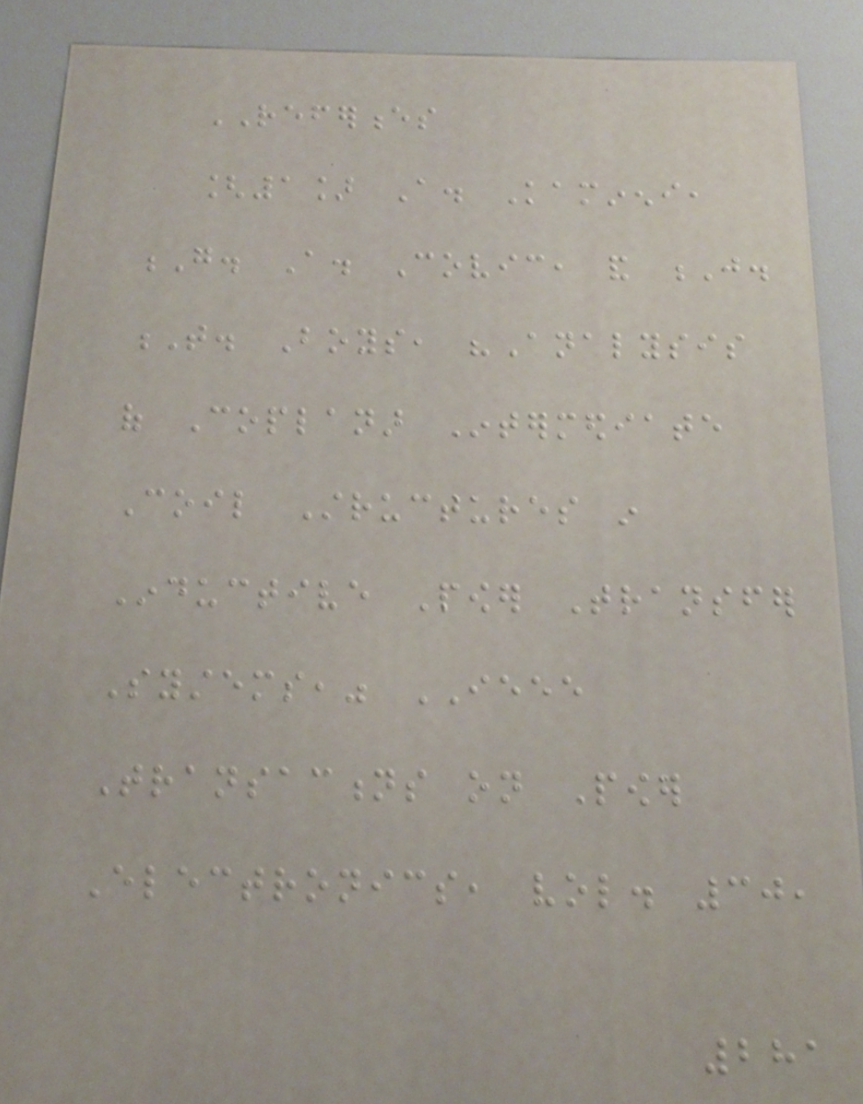REFERENCES
[1] A. Kamineni,
G. A. Covic, and J.
T. Boys, "Analysis
of Coplanar Intermediate
Coil Structures in
Inductive Power Transfer
Systems," IEEE
Transactions on Power
Electronics, vol. 30,
281
